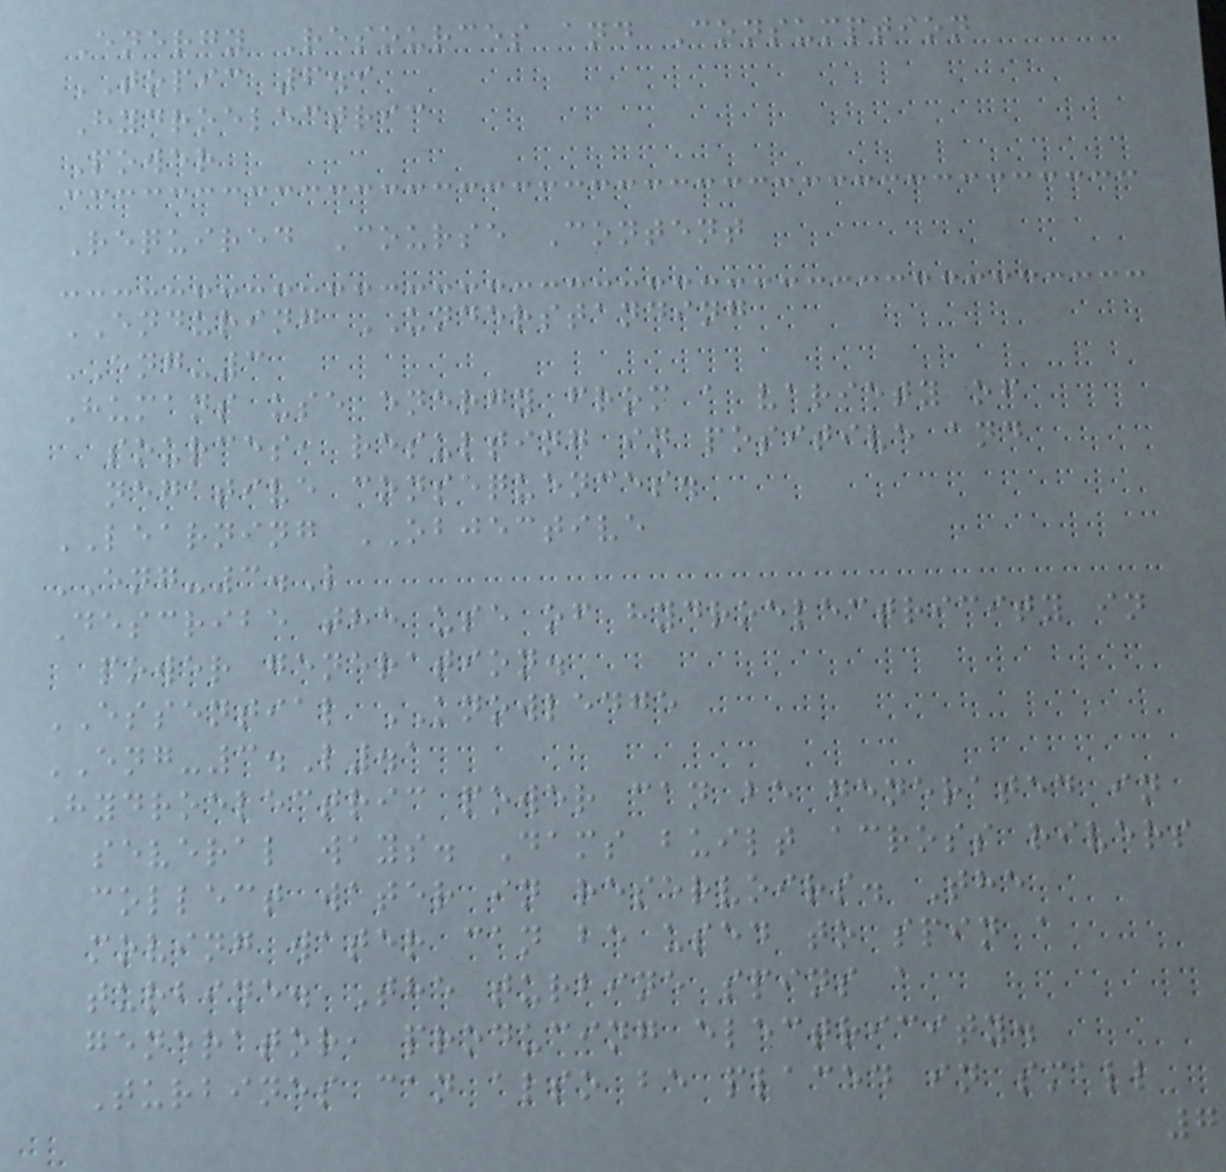Energy Resources and Consumption
TOPIC 6.9
Hydroelectric
Power
Required Course Content
ENDURING UNDERSTANDING
ENG-3
Humans use energy from a variety of
sources, resulting in positive and
negative consequences.
LEARNING OBJECTIVE
ENG-3.L
Describe the use of hydroelectricity in
power generation.
ESSENTIAL KNOWLEDGE
ENG-3.L.1
Hydroelectric power can be generated in
several ways. Dams built across rivers
collect water in reservoirs. The
moving water can be used to spin a
turbine. The turbine spins a
generator, producing electricity.
Turbines can also be placed in small
7
